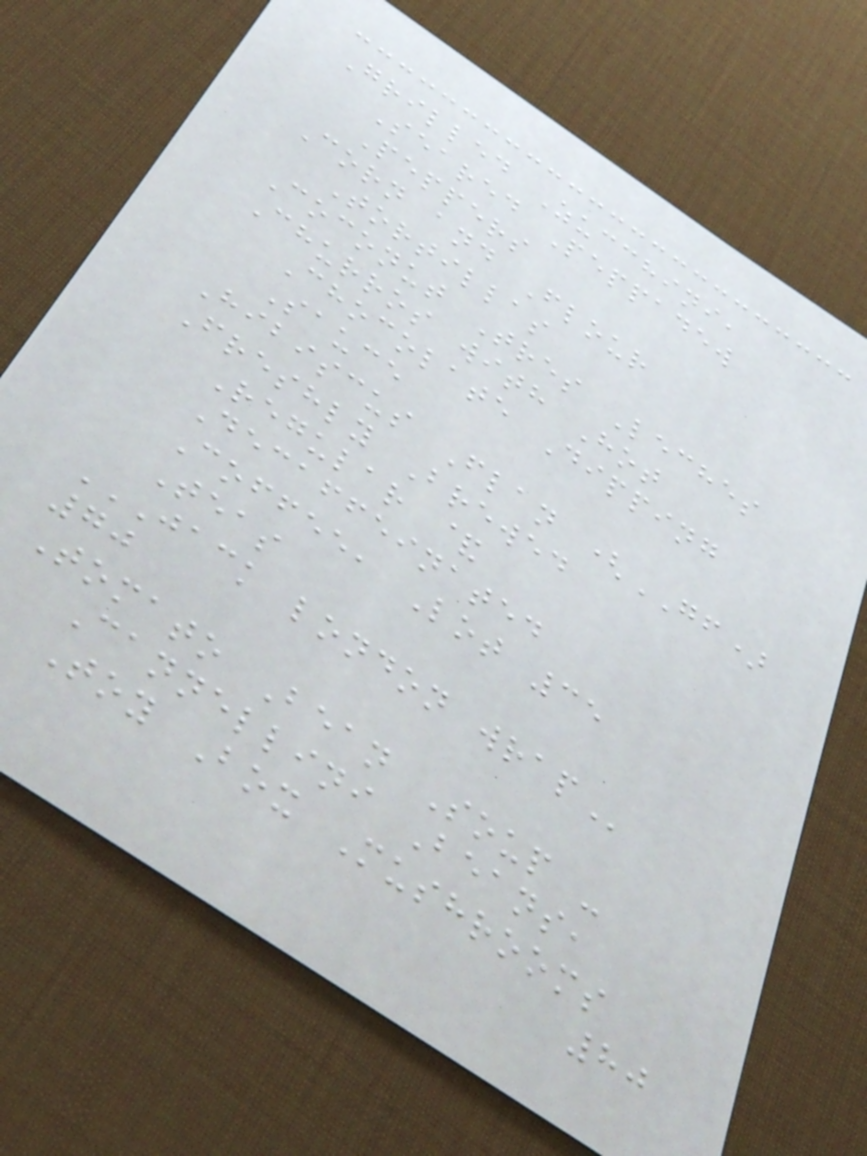Grilled Zucchini,
Seared Peppadew
Peppers
Corn and Flour
Tortillas
Coconut Tres Leches
Churros with Hot
Chocolate Dipping
Sauce
Hibiscus Flan (GF)
Freshly Brewed
Regular &
Decaffeinated
Coffee, Lot 35
Teas
JACK LONDON WRAP
70
Tomato Bean Soup -
Cannellini Beans,
Toy Box Mushrooms
80
